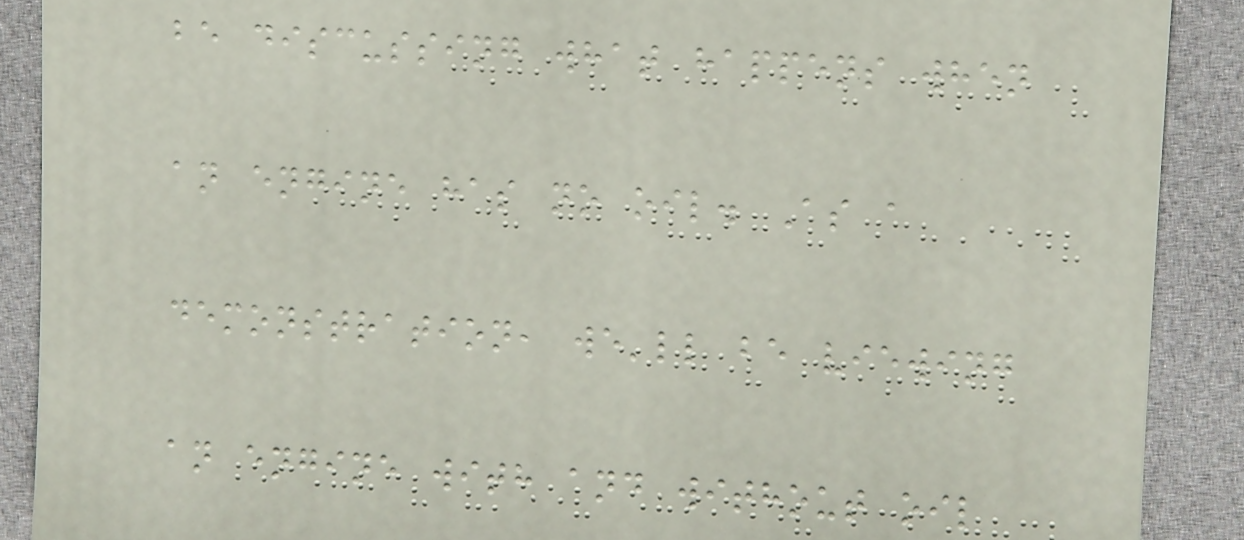be discussing what happens when
an engine has no oil. As a
demonstration, we'll be viewing
an engine with and without oil
